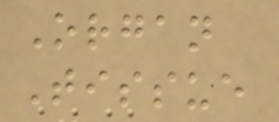Organ
Tissue
